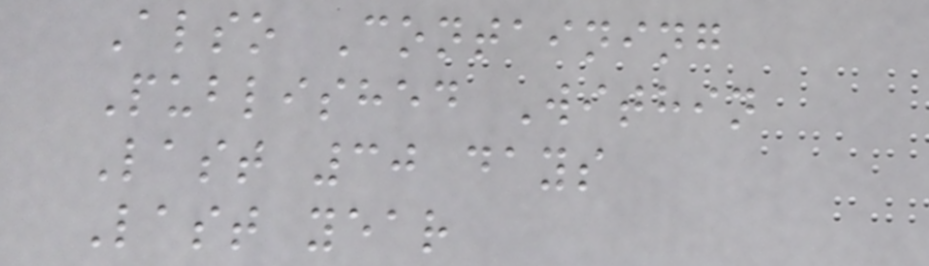Also Containing
Published Within
Last 30 days
Last year
